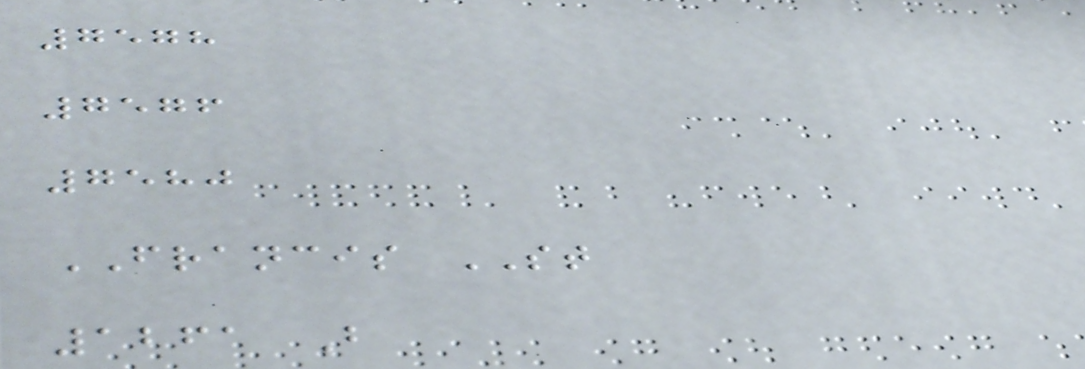7578
7576
7580
FRANCIS ST
1261 B
